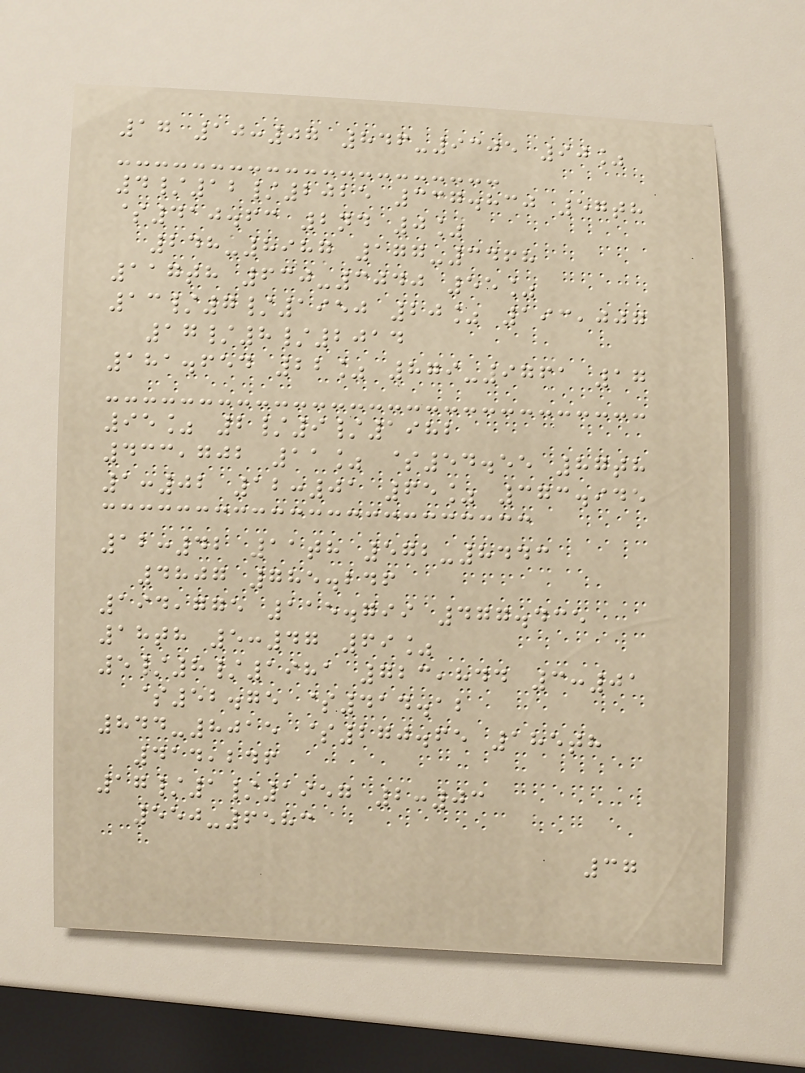17 10:07 846-9305 90%
4/12/2025 337.830 57th
$410.63 2nd 0%
248-8987 177-3468
117th 630-3040 55%
13/7/1950 20% 193,007
17/8/2014
181.654 22% 879-9761 17
95% 2/9/1982
433,702 11% $54.55 87th
1:02 12:01 65% 373.945
12:42 11th 572-8443
4807 785.246
194,775 115.799 477.435
18th 5:47 69%
5/8/1981 723,844 3:01
$52.75 $414.12
844-8015 $270.65 185th
414,246
17/1/1957 2:03
550-6583
37
